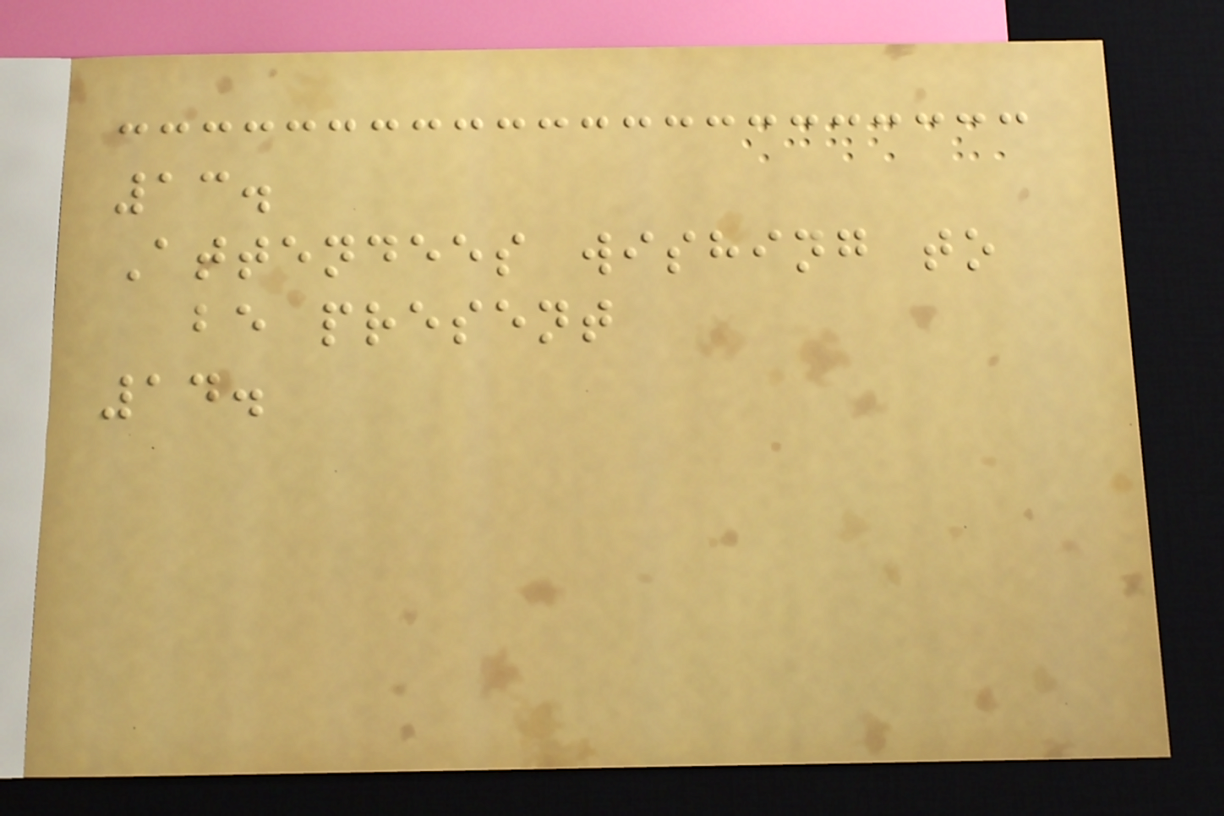13.
Attendees wishing to
be present
14.
